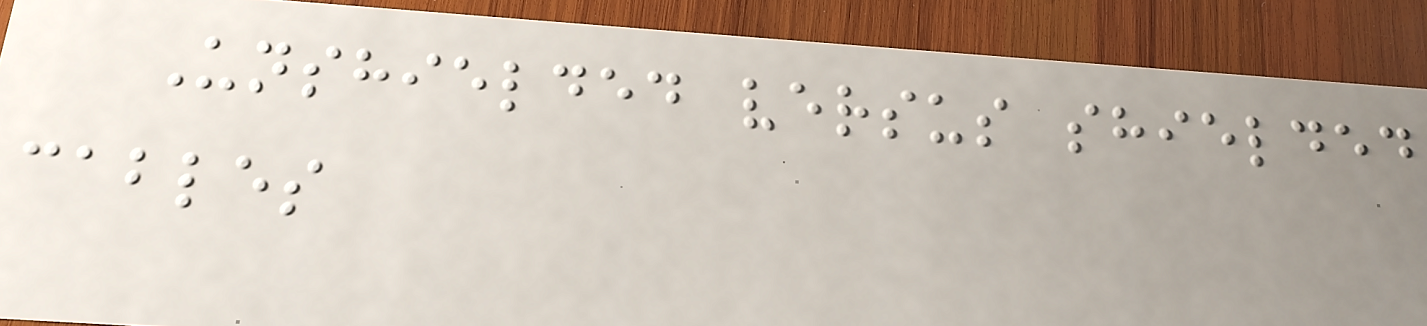Unshielded versus shielded
cables
